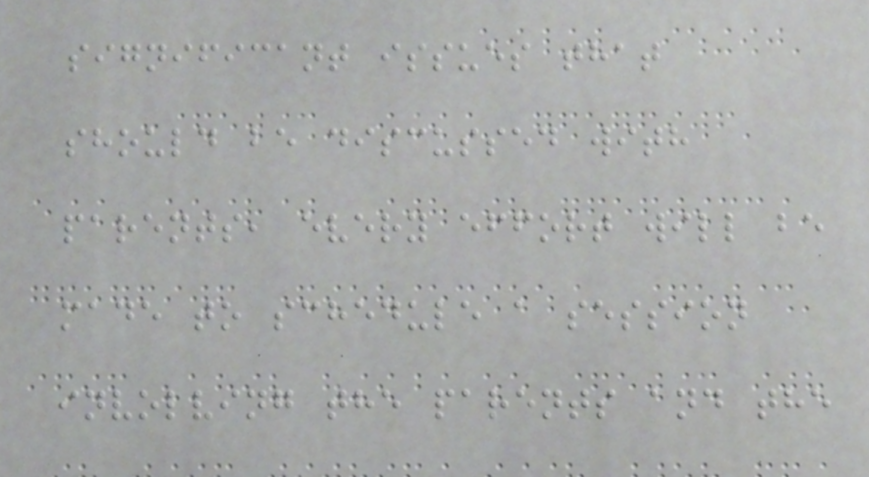significant issues that
should be discussed with
parents, every effort will be
made to schedule a session
involving the parents and the
